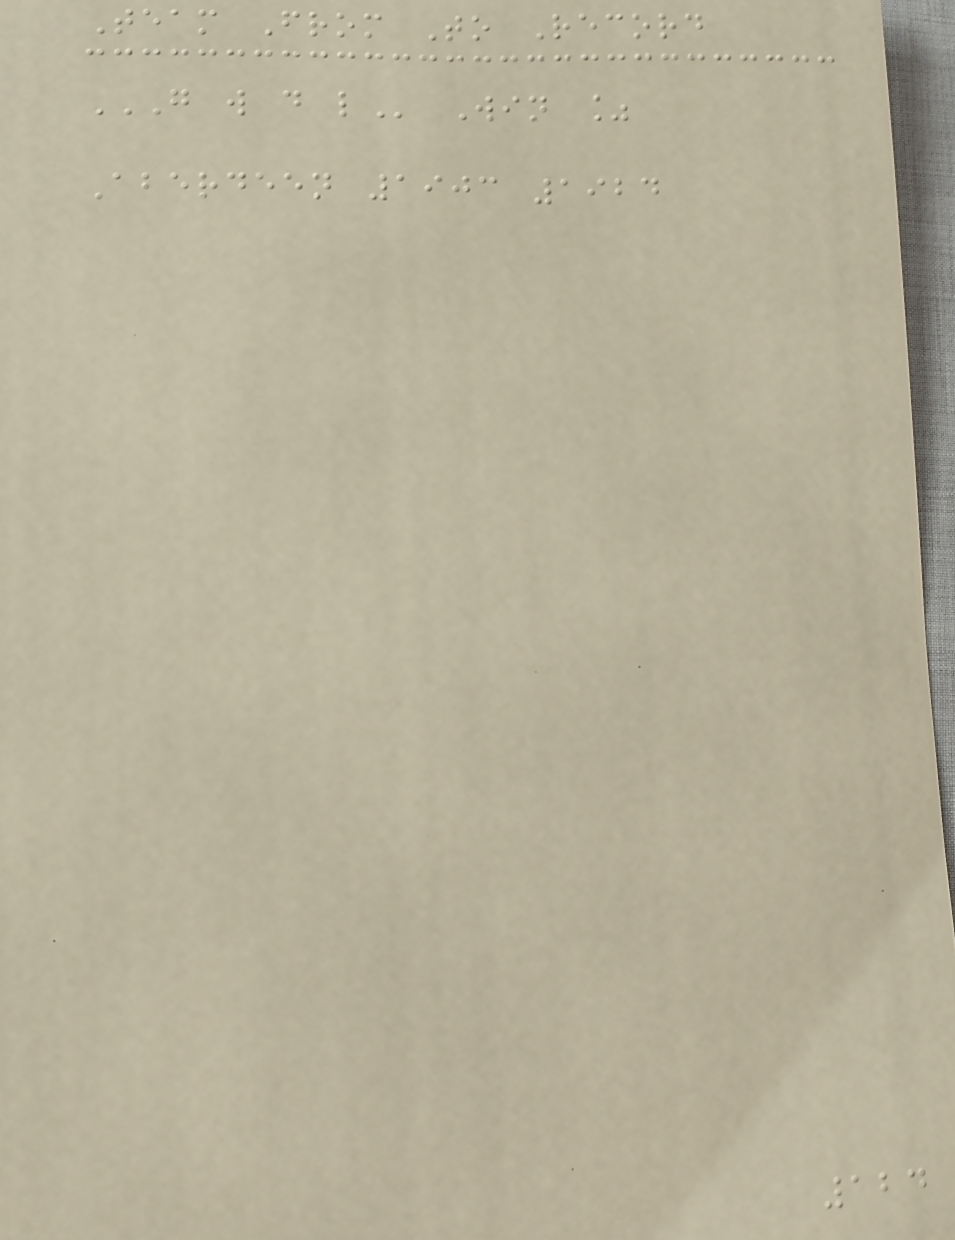Team From To Record
G W D L Win %
Aberdeen 1903 1924
124
